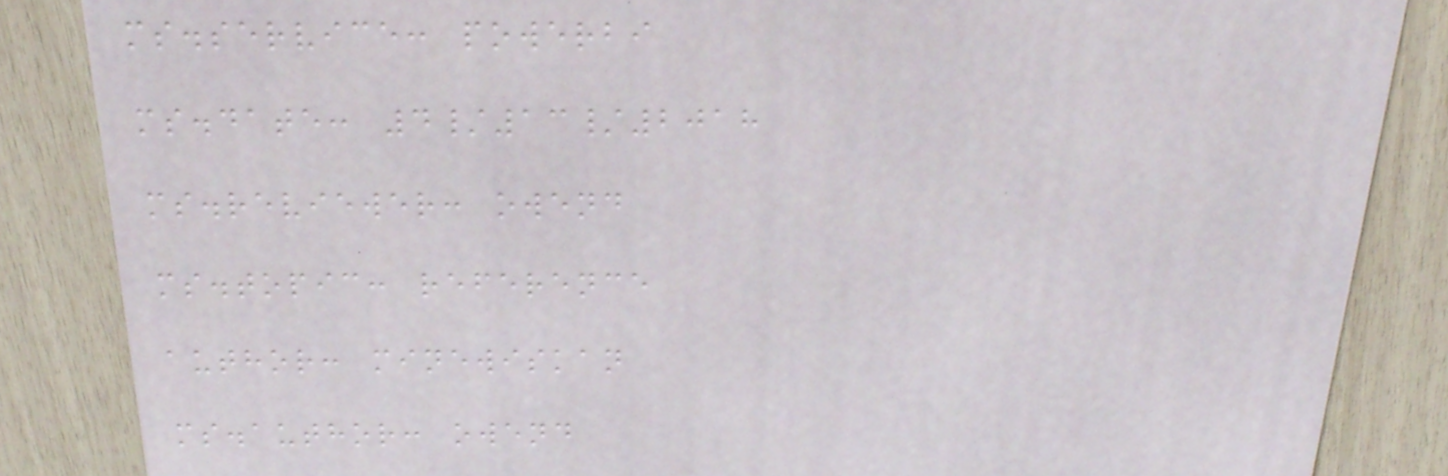ms.service: powerbi
ms.date: 4/13/2018
ms.reviewer: owend
ms.topic: reference
author: minewiskan
ms.author: owend
